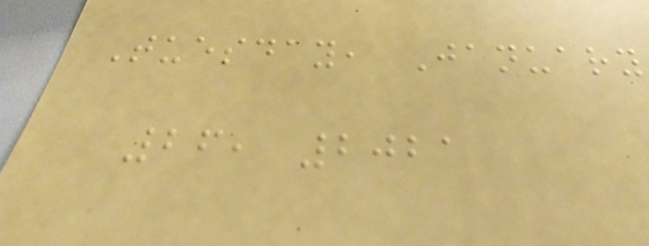Tuesday, January
26, 2021
